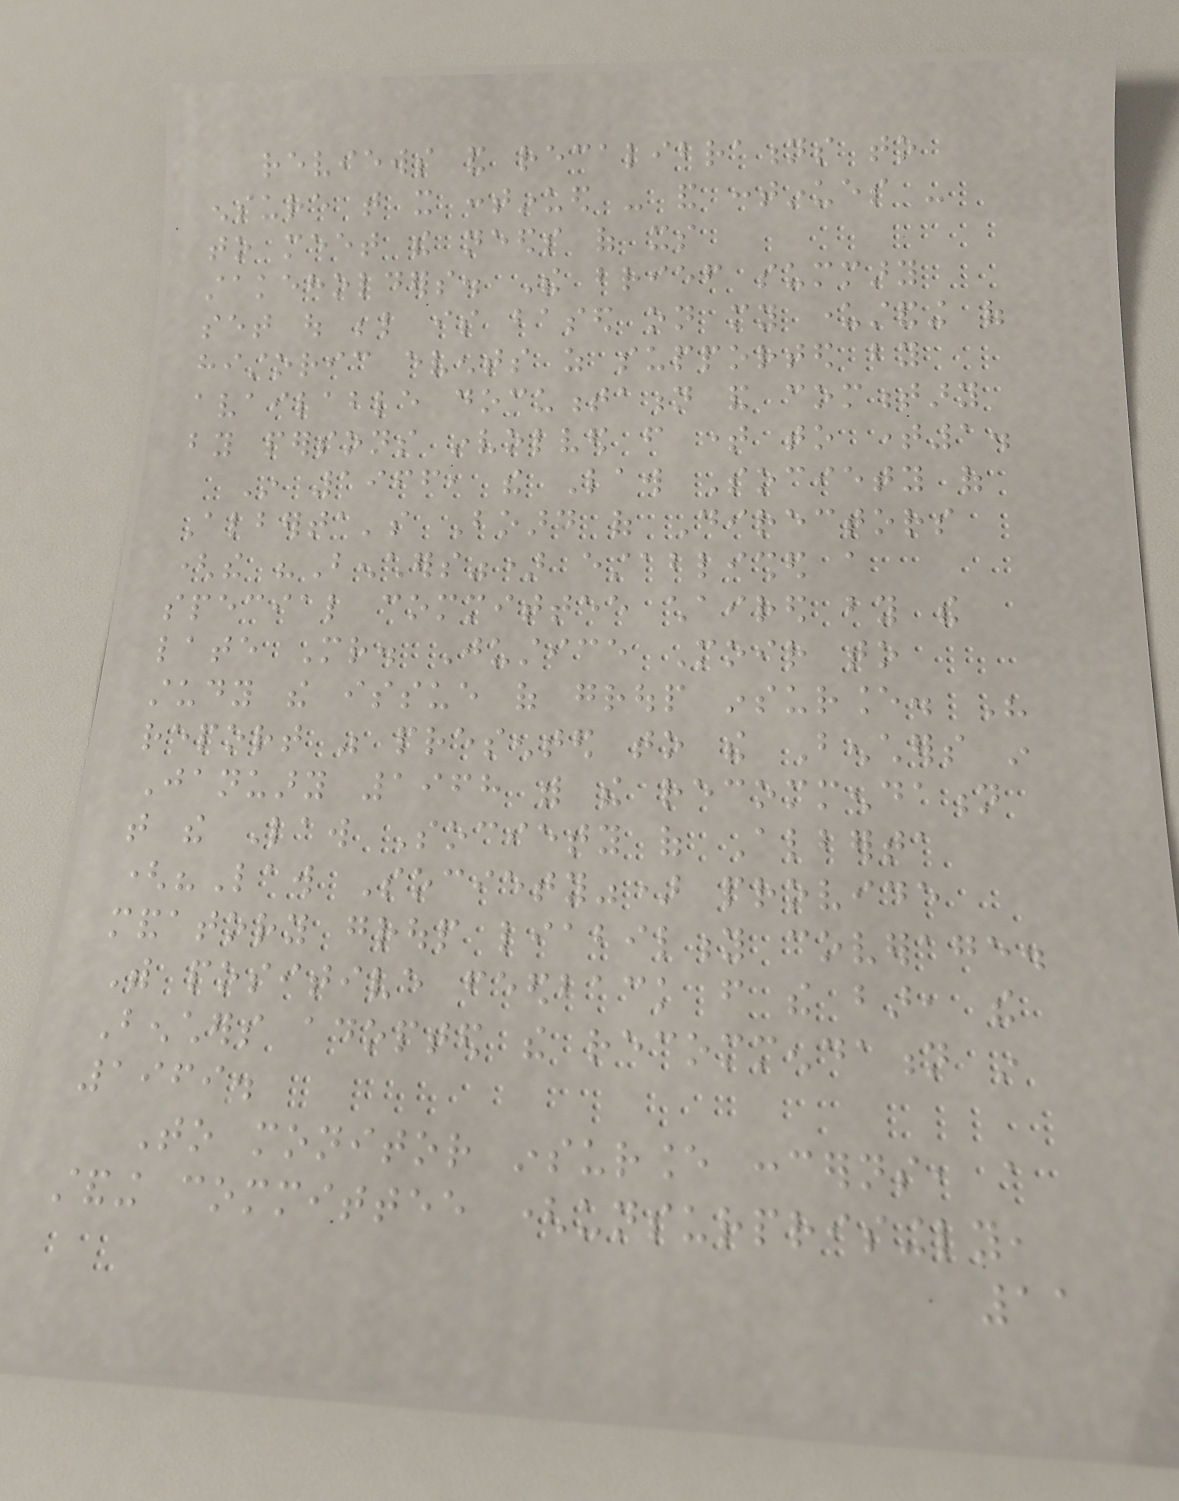reviews and recalibrations to
ensure that it continued - and continues -
to meet the needs of its
stakeholders. The brief summary
set out below is based on my understanding of
historic events as supported by
available documentation and commentary
by persons involved from time to time1.
In 1966, the Law Society of
Alberta's Board of Directors
(the "Benchers") established a
special committee chaired by the
late Mr. Justice Moir to
study the issue of group insurance. His
report was presented to the Benchers in
January 1968 with the recommendation
that the Law Society of Alberta
("Law Society") provide
mandatory group liability coverage.
With positive feedback from the bar, the
Benchers adopted the recommendation in
1969.
To monitor insurance concerns, a
standing committee (unsurprisingly,
11
